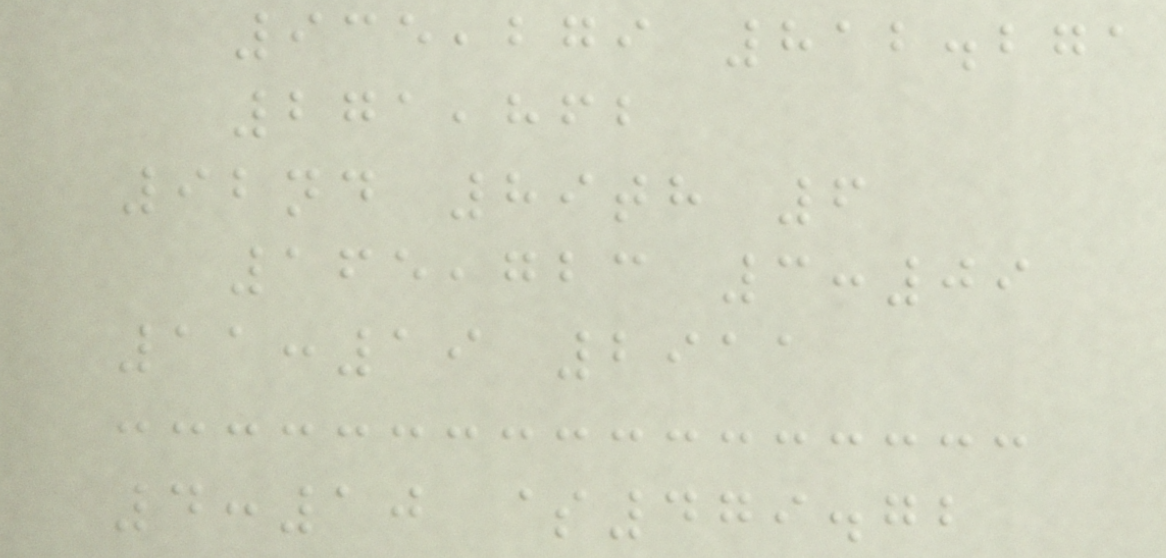935,279 812.271
271,862
92nd 89th 6
165,723 3:09
11:19 2911
4:10 $479.72
